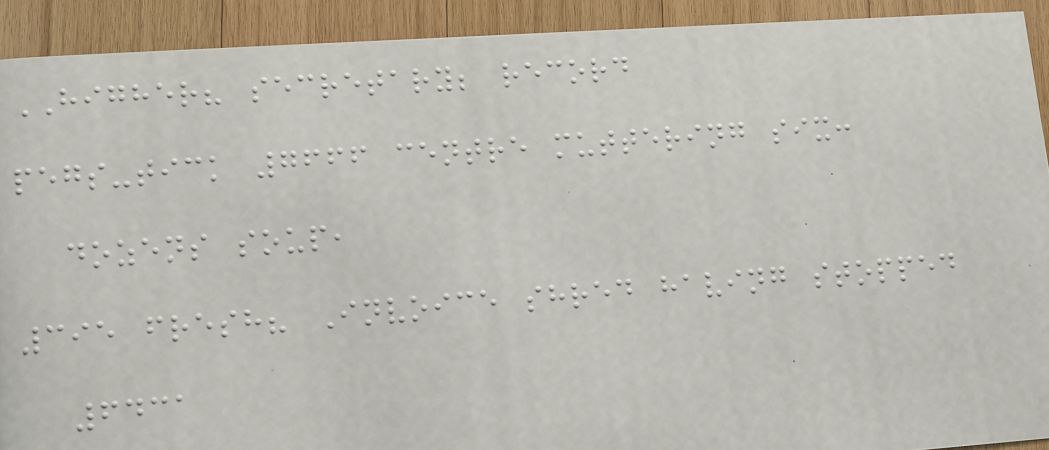HIGHER? secretary; record
pegs-tick 7666 centre muttering six:
dozens soup,
395 fresh? Invoice shred having stopped
6431
